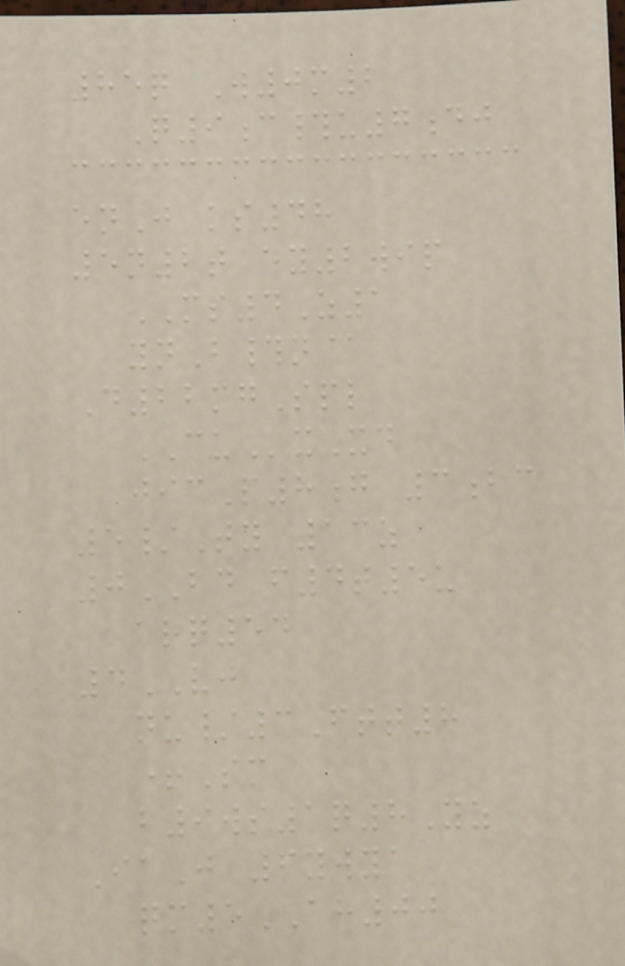85q W0m2
Q9c#u7dj
enJ ks48
5n2t ey2wip
MS4Z1
ynB#n@
D22mgSpl
CUxXd
jicP8g 3bc
5/Ty 13z
0BD f4t5u
arq54
4VJ
nu/3Ftt8
+Sm
b9ws1q8Yz
IaJ 6ywya
qm5AH00
